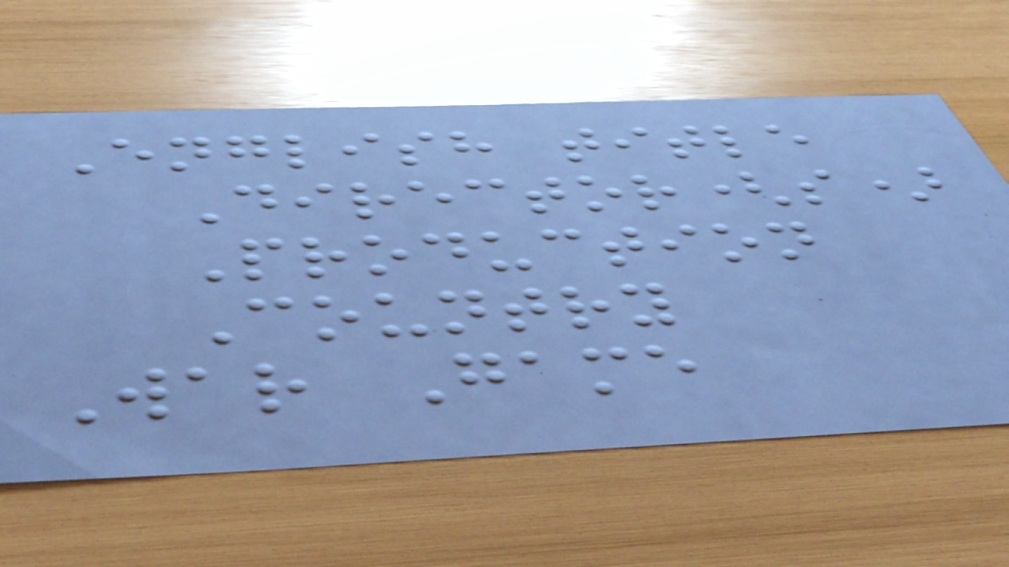English title
Director(s)
Production
Country
War Game
